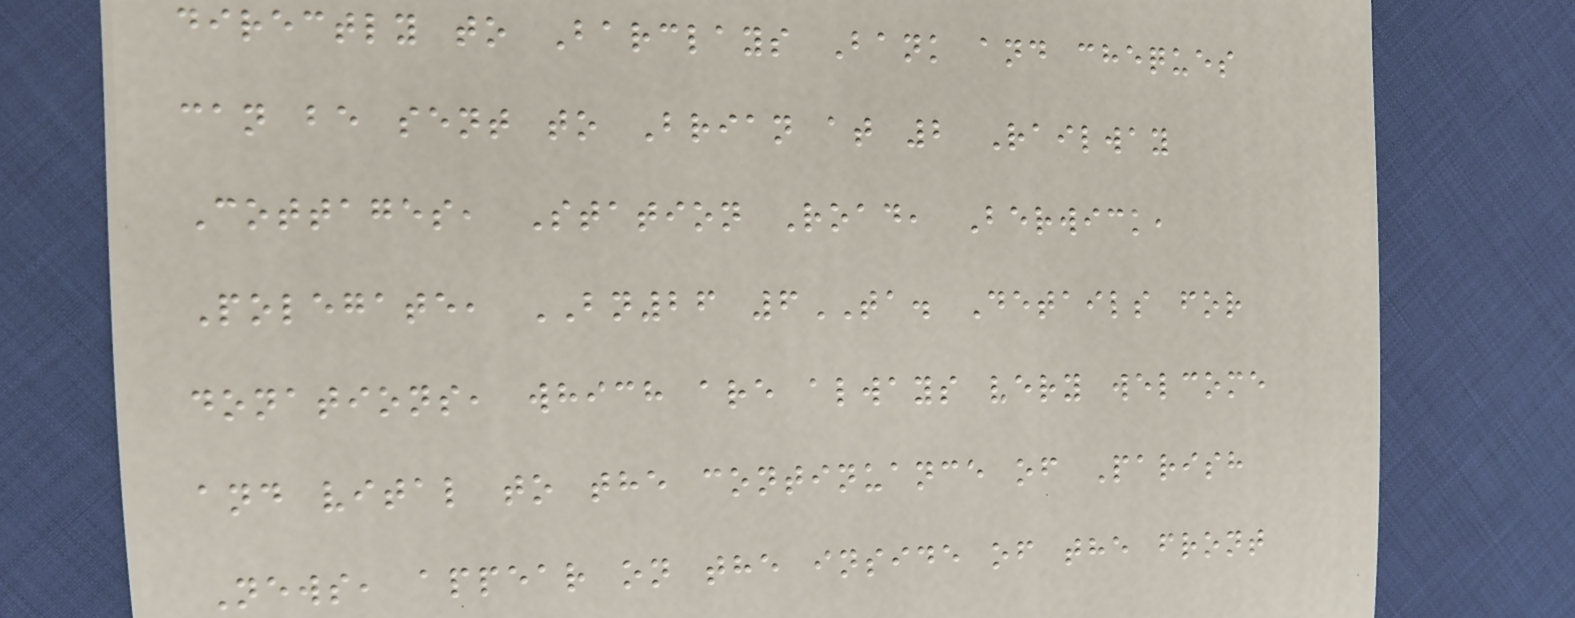directly to Barclays Bank and cheques
can be sent to Brian at 2 Railway
Cottages, Station Road, Berwick,
Polegate, BN26 6TA. Details for
donations, which are always very welcome
and vital to the continuance of Parish
News, appear on the inside of the front
